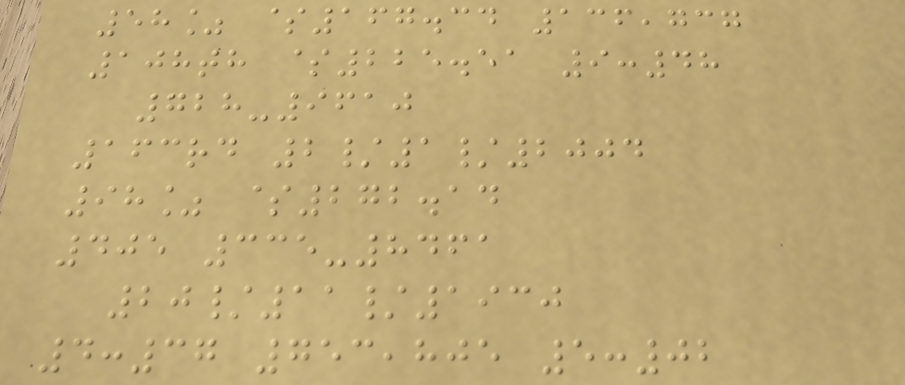58% $167.34 136,737
108th $225.51 9:48
728-9610
163rd 2/1/2004
98% $272.14
405 335-8461
20/11/1930
4:37 753,805 5:02
